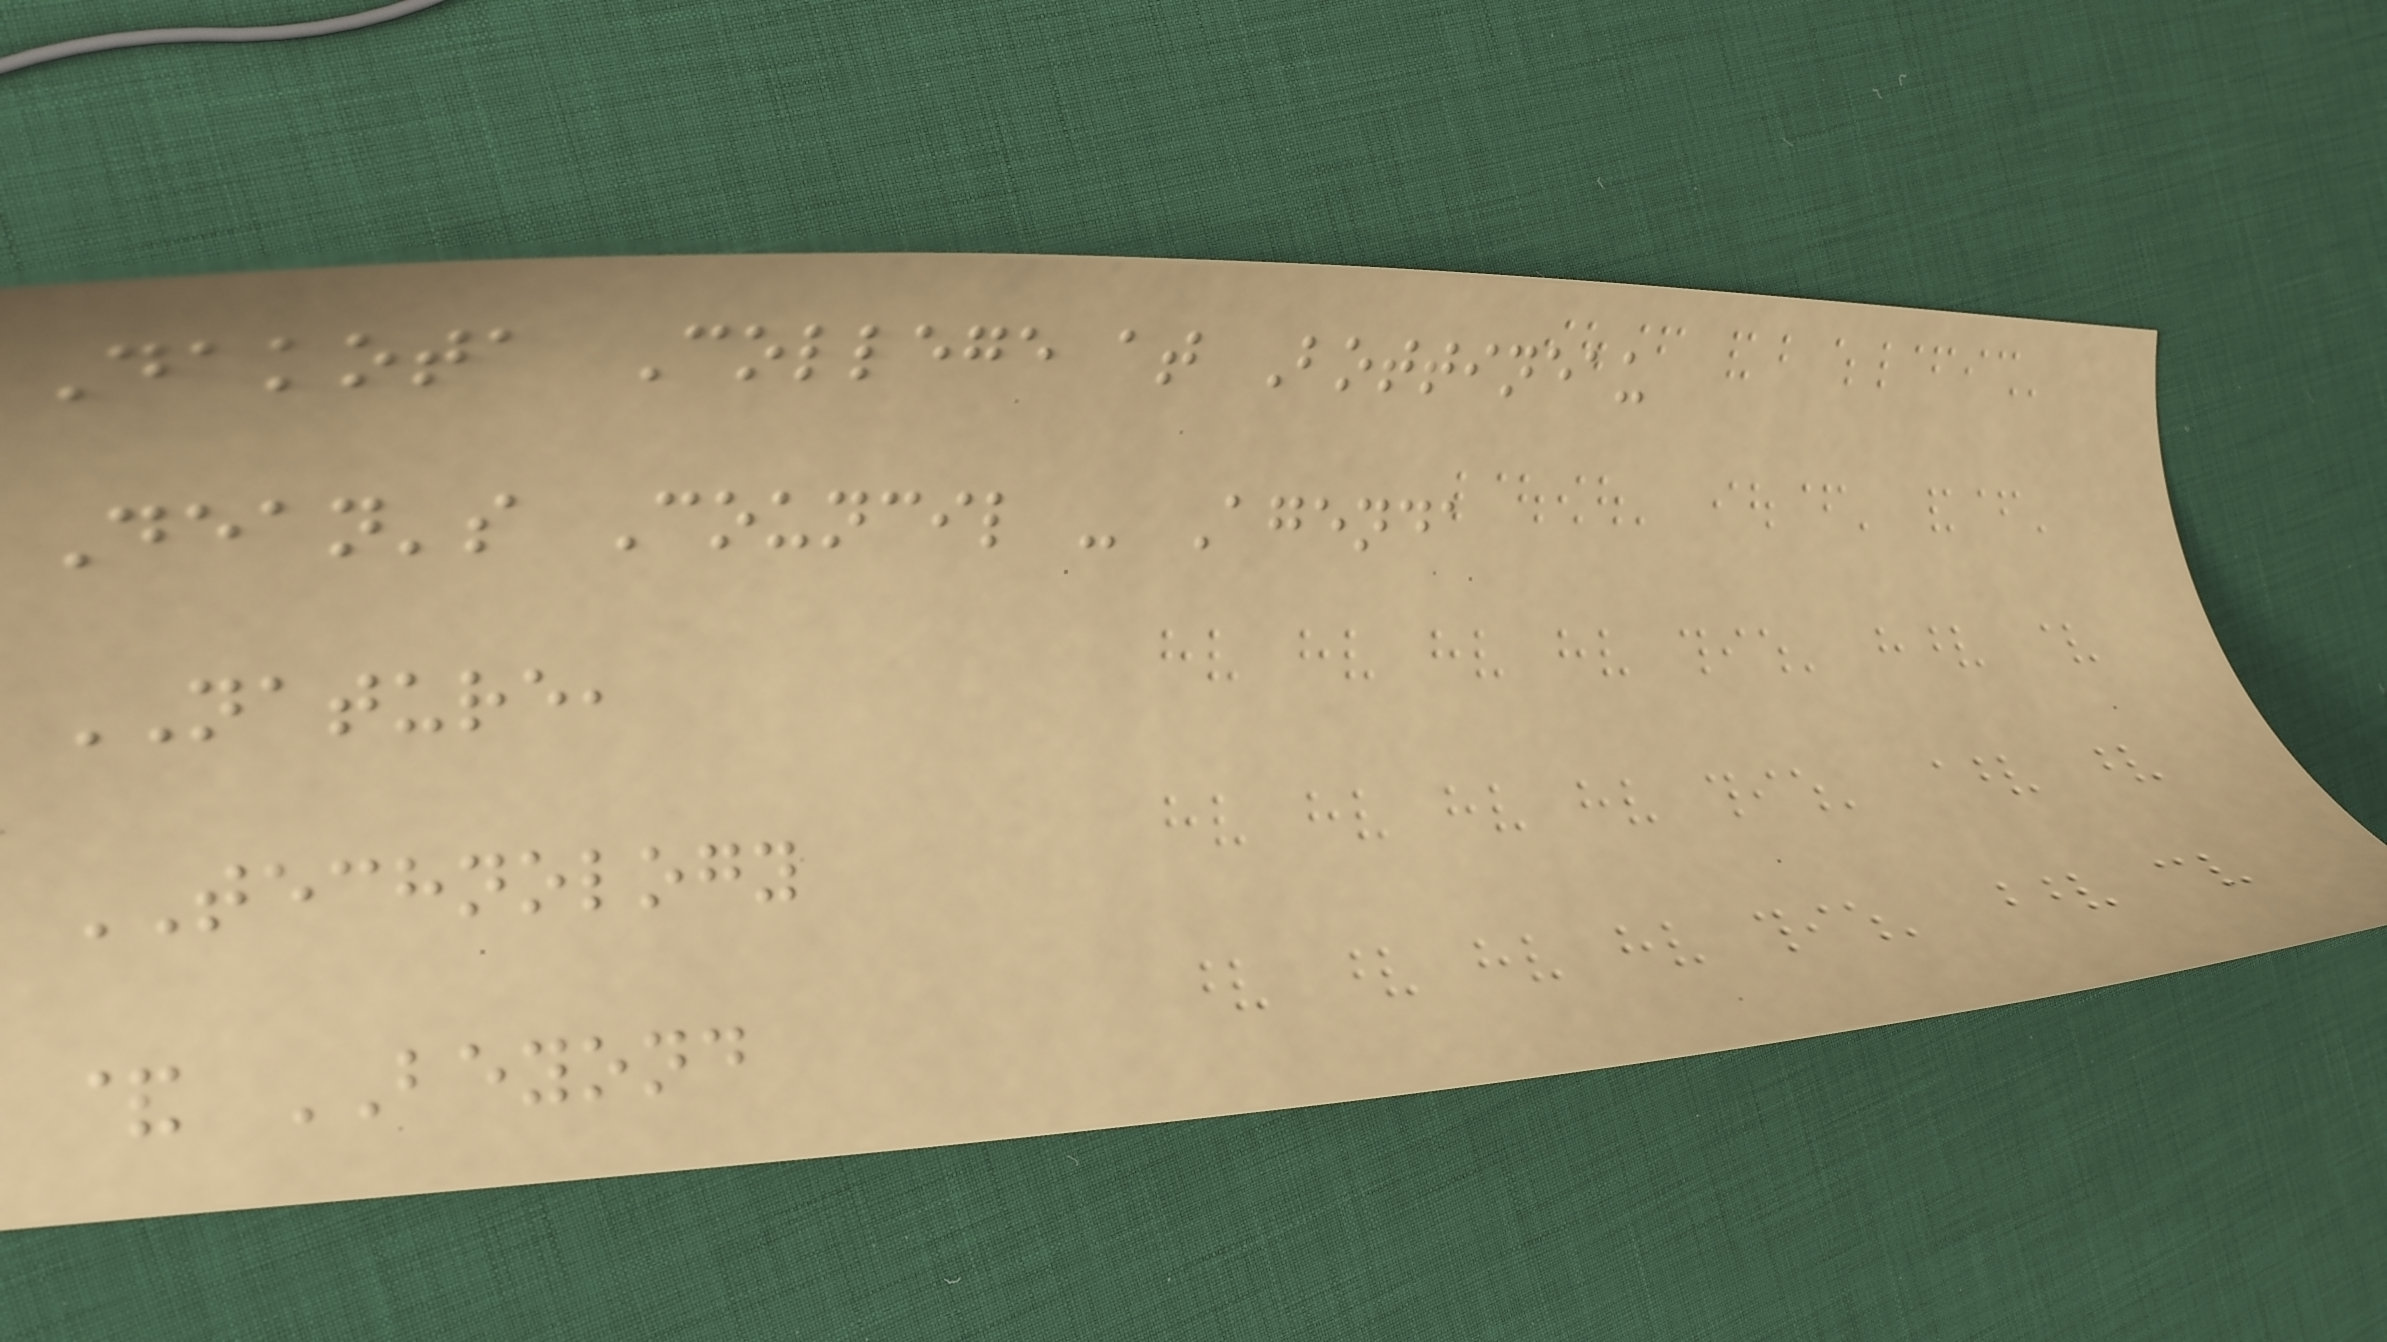Dakota College at Bottineau
Dean's Council - Agenda
NATURE,
TECHNOLOGY
& BEYOND
